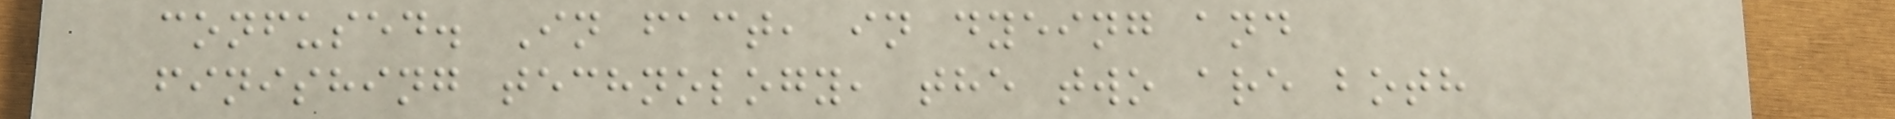confused. In fact, in dyeing and
finishing technology, the two are both
